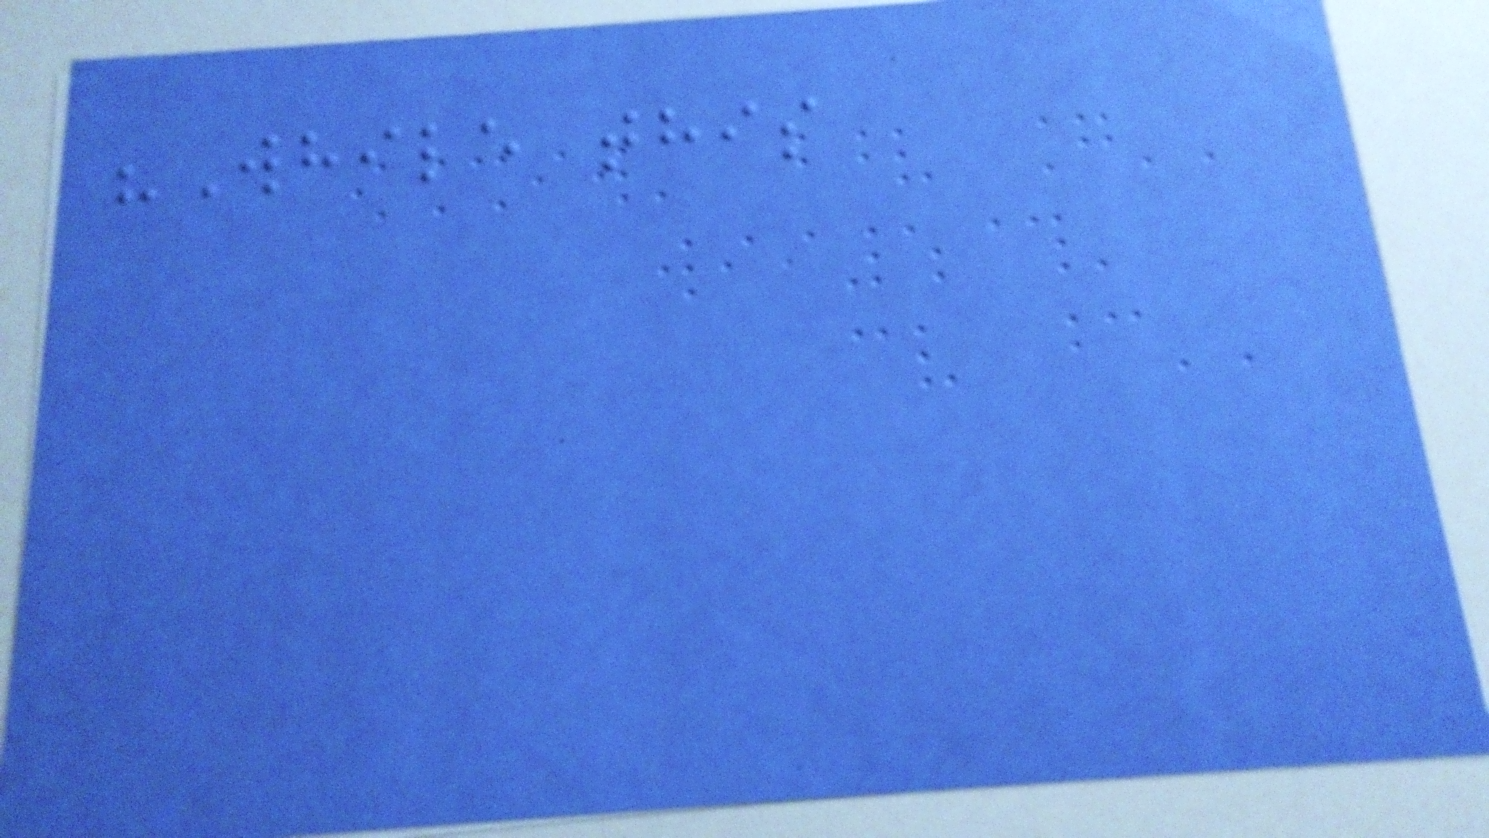"While this
